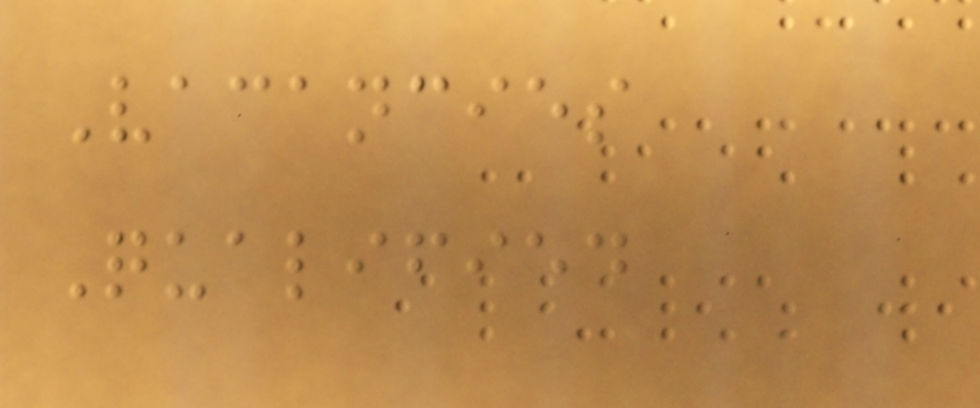Vacancies
Qualified
